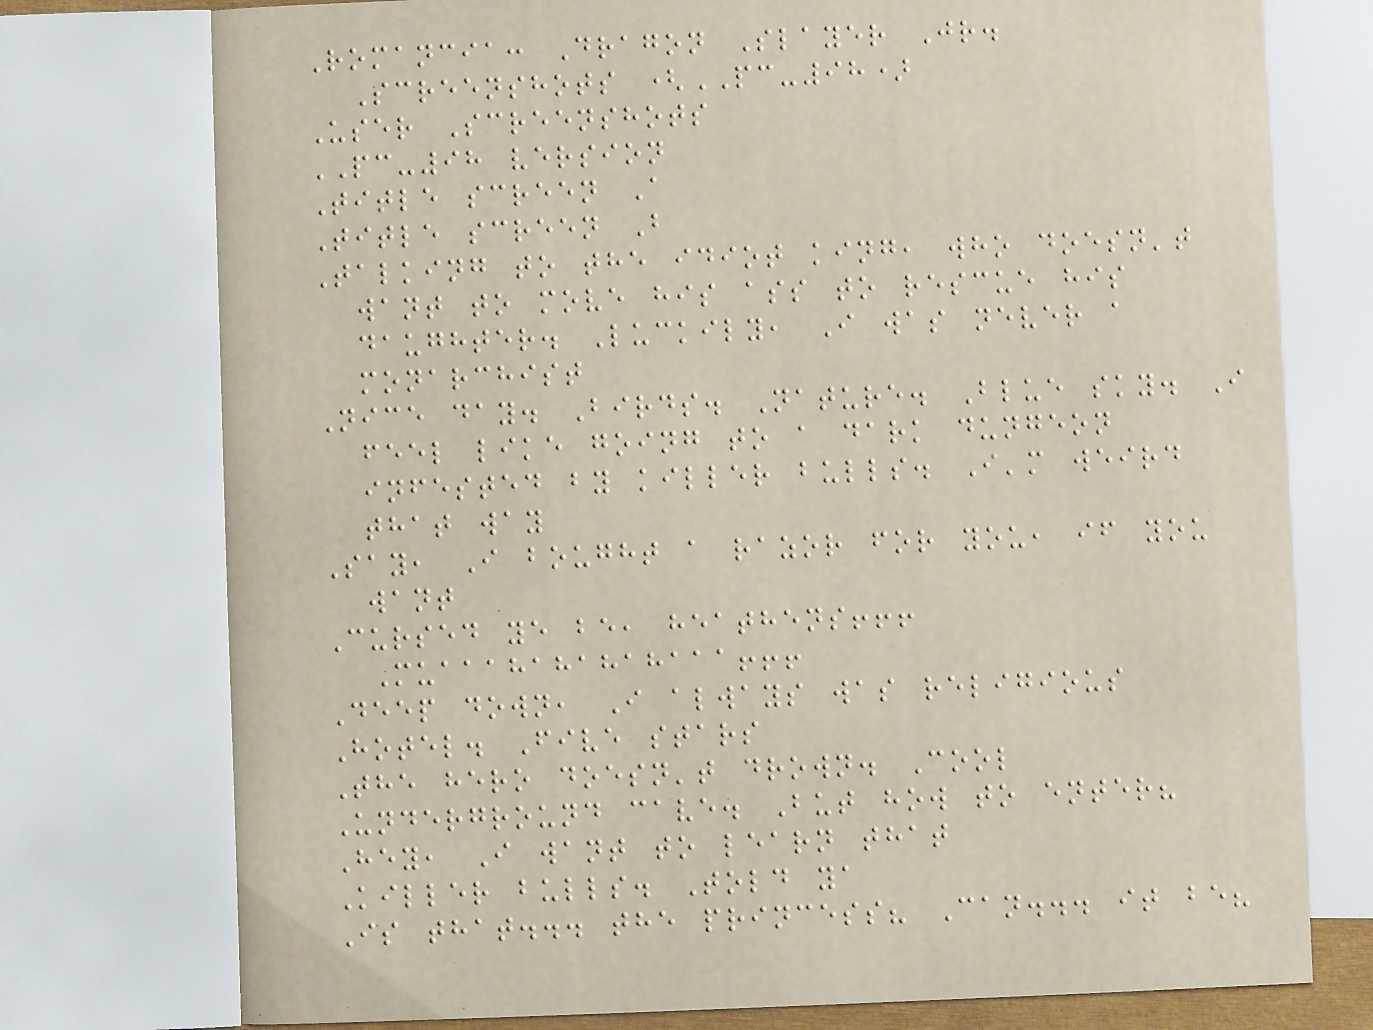Romancia: Dragon Slayer Jr.
Screenshots (PC-98)
User Screenshots
PC-98 version
Title screen A
Title screen B
Talking to the idiot king, who doesn't
want to move his ass to rescue his
daughter. Luckily, I was never a
monarchist
Nice day. Birds. Nature. Blue sky. I
feel like going to a dark dungeon
infested by killer bulls. I'm weird
that way
Say, I bought a razor for you, if you
want
Cursed ye be, heathens!!!
Muaaahahahahaaa!!!
Deep down, I always was religious
Hotel. Five stars
The hero doesn't drown. Cool
Underground cave. But how to enter?
Hey, I want to learn that
Killer bulls. Told ya
Is that... the princess? Can... it be?
